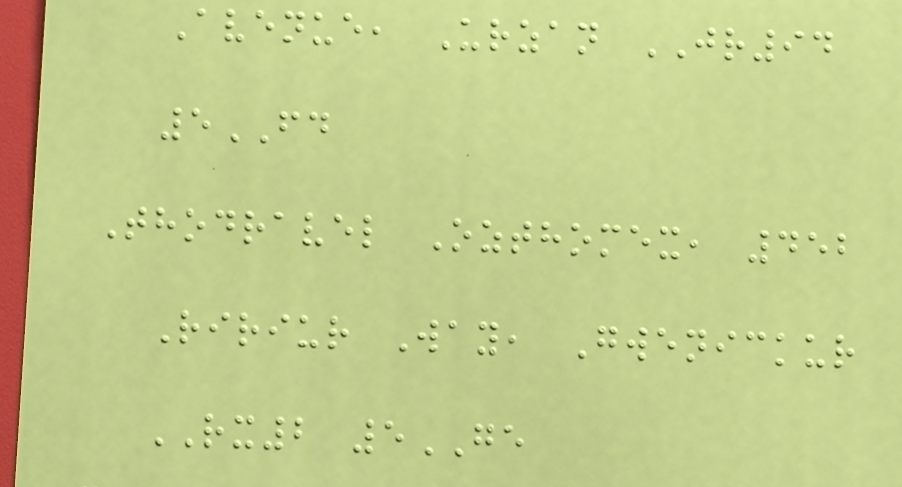Avenue, Urzan JR94
5FD
Thodravel Ozthomex, 452
Ririur Way, Gwenickur
RX2 5GE
